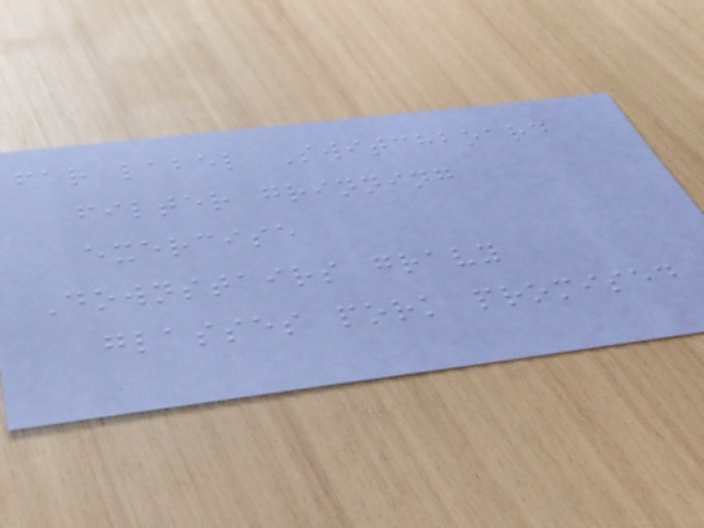far label Switchboard
filter grinning
exercise
Downstairs gravy
glasses pork promised
